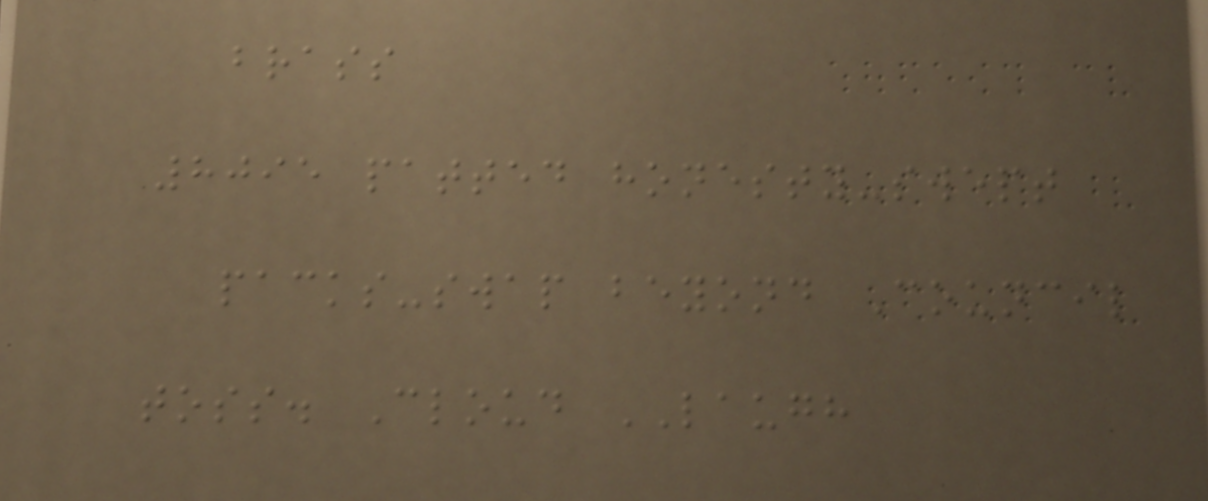brass
8095 patted honesty-swept
packs-swap beyond Council
toss. Cloud LAUGH
